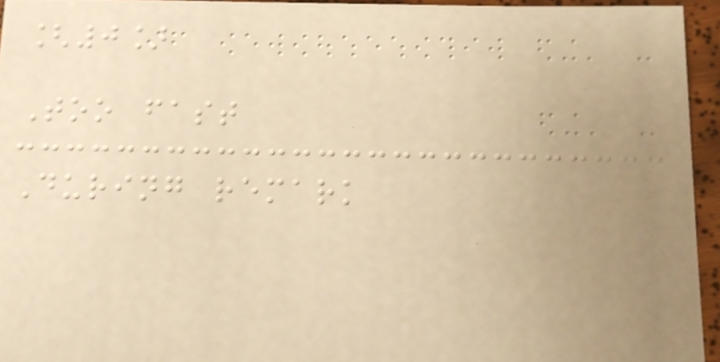[0]
Too fast
During remark
